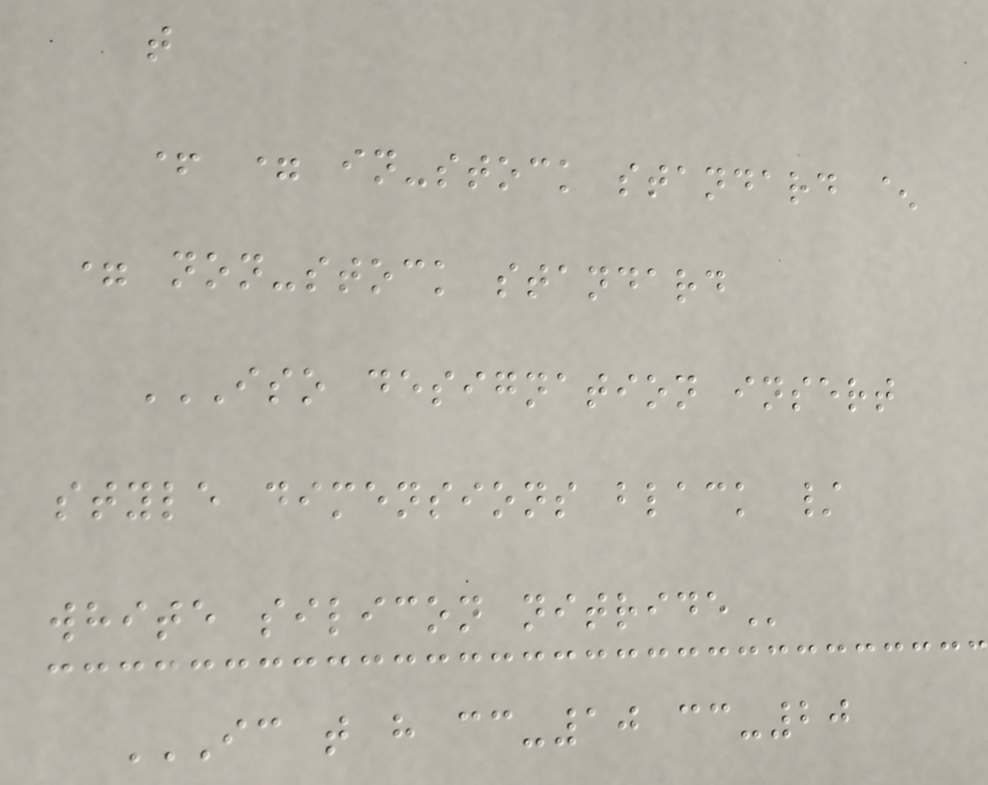t
+ = in-stock standard ^
= non-stock standard
ISO DESIGNATION INSERT
STYLE DIMENSIONS BLACK /
WHITE SILICON NITRIDE
IC T H CC-10 CC-20
